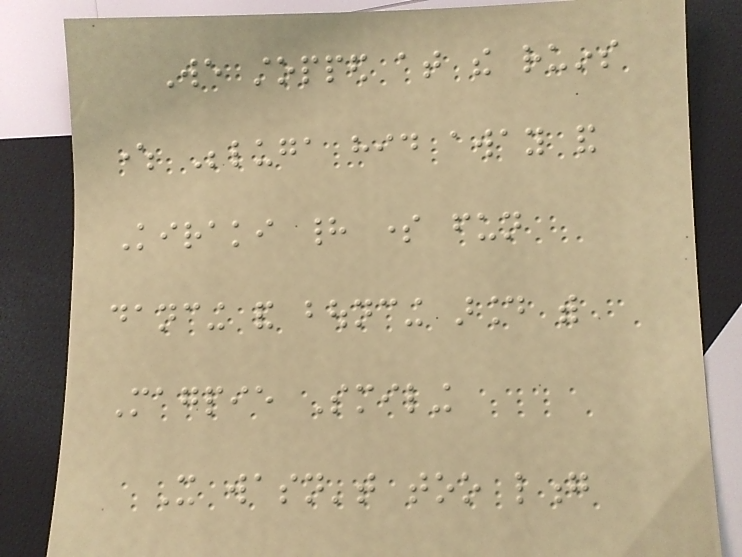We stopped at the ruins
where Beluga hid away and
Kiraki had some fun
dancing and bouncing around with
Magpie Smiling
It wasn't too long
